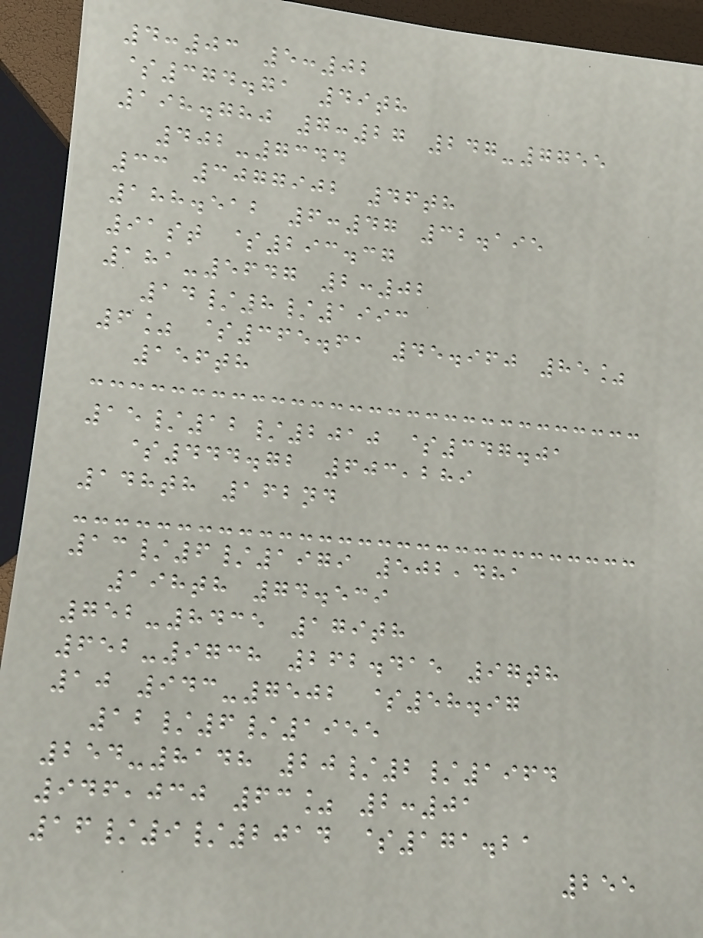4:03 5:02
$374.71 49th
198.780 7:27 247-7755
402-7344
33 3077902 46th
188.512 6:47 32.195
91st $293.37
181-5647 2:02
14/8/1993
6% $365.61 45.960 85%
156th
15/12/2010 $347.01
$444.72 603,289
148th 162nd
13/6/1979 502,481
198th 74.539
752-8435 179th
652-9738 262.415 97th
10 943-7502 $58.97
12/6/1955
254-8148 20/2/1964
946,030 63% 2:01
16/9/2014 $171.21
255
